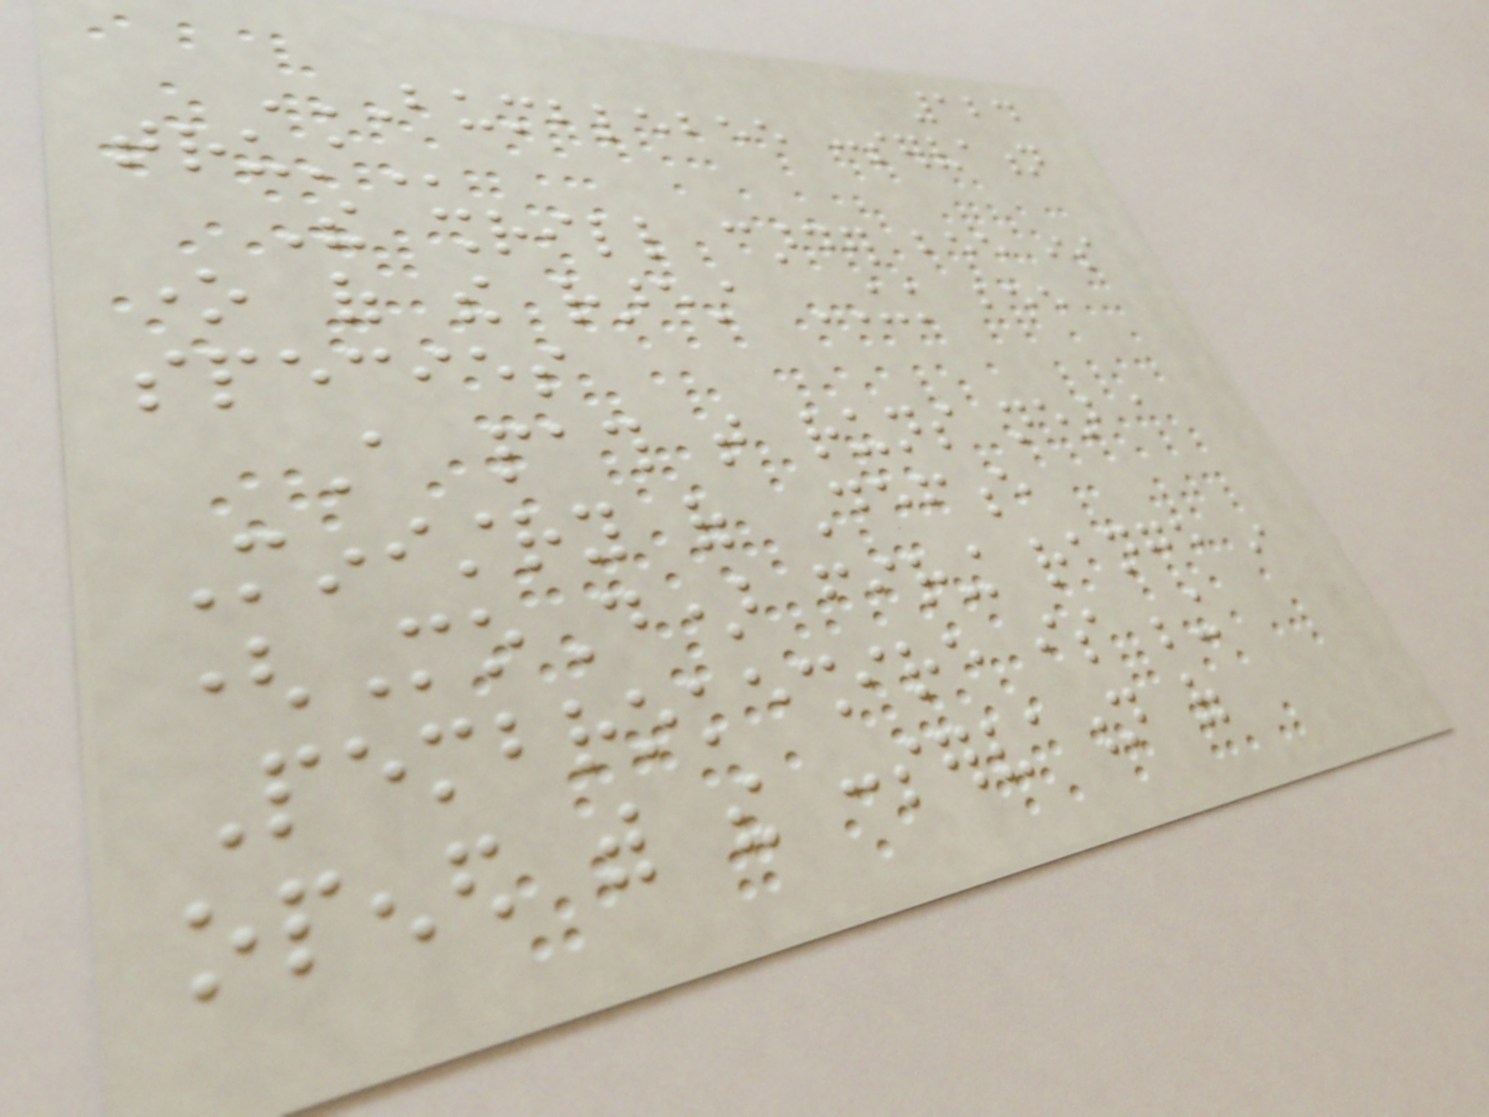124
BUMBLEBEE CONSERVATION
TRUST
The shrill carder bee is
one of the rarest UK bee
species
A path that runs near a
Ministry of Defence
(MoD) firing range in
Pembrokeshire is being
opened with the conservation of
